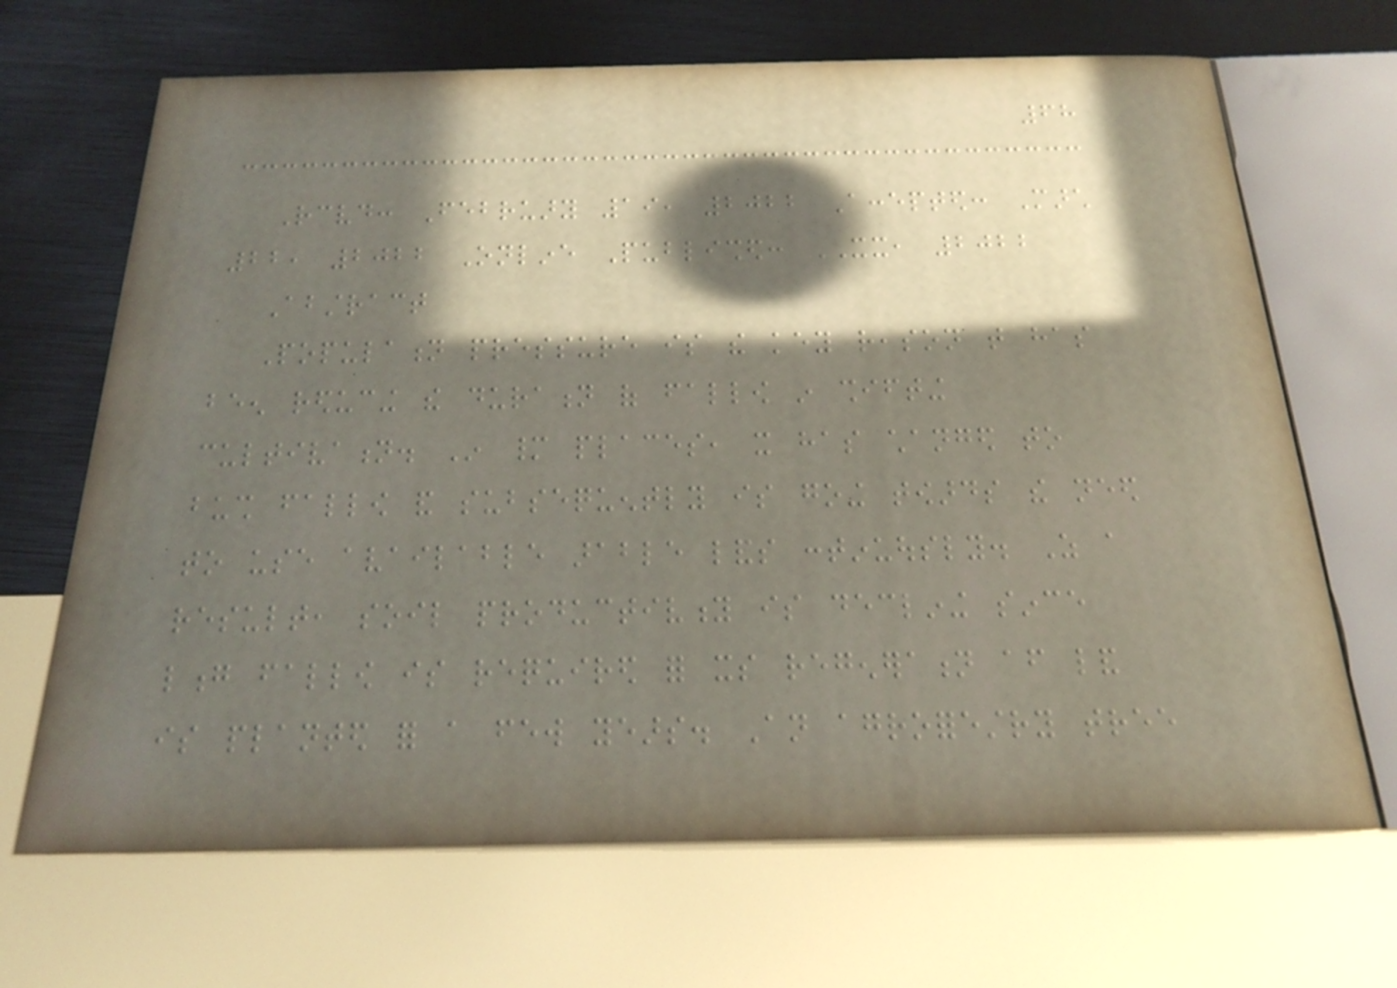68
Received: February 19, 2022 Accepted: March
22, 2022 Online Published: XX, 2022
Abstract
Population pressure is the key reason that has
been reducing the duration of fallow in shifting
cultivation. In many places, it has changed to
bush fallow and subsequently is going towards the need
to use available arable lands continuously. As a
result, soil productivity is declining since
long fallow is required for its regeneration after land
is planted for a few years. An agroforestry tree
